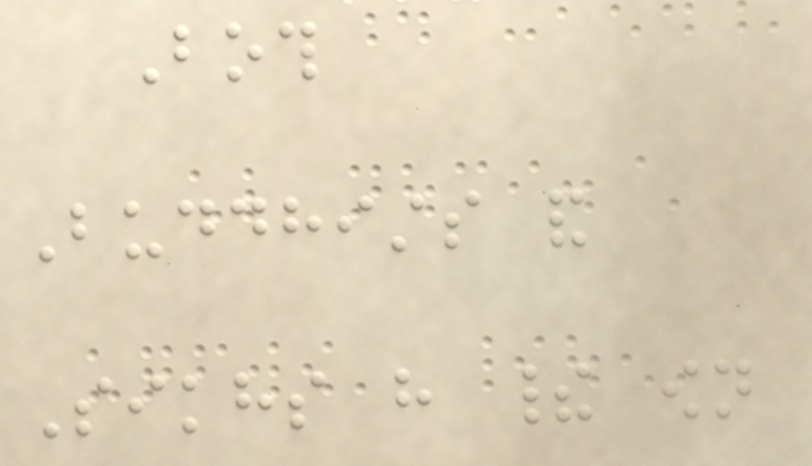Both
Buddhists and
Sikhs have their own
